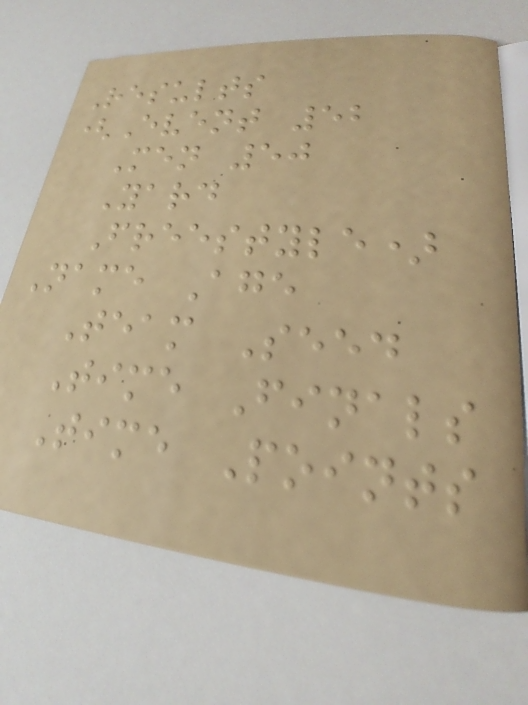Results
(Event 52
Men 50
Yard
Freestyle)
Name Age
Team Seed
Time Finals
Time Points
